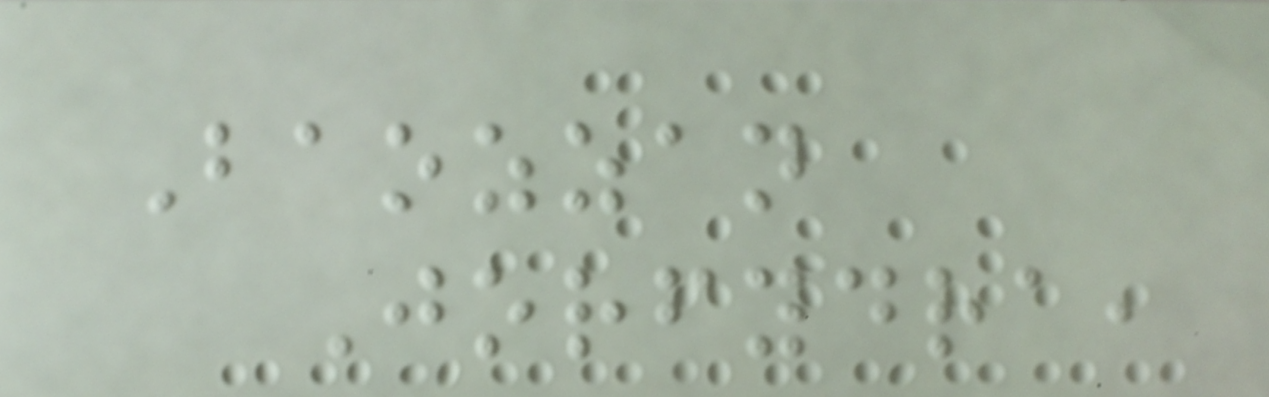Baozzan
Jorfydra,
